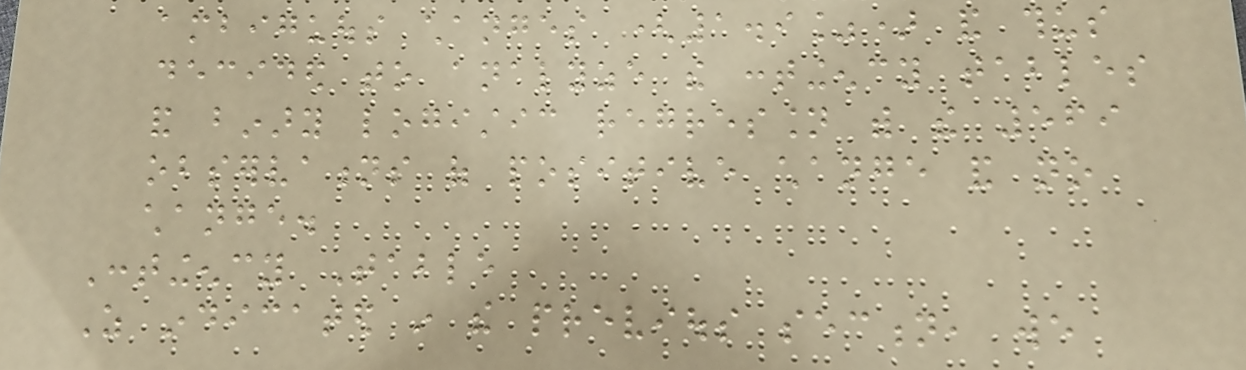ambiguous changes (1.9%) and thus
decided to analyze the contingency tables
and binary logistic regression with the 569
observations of positive change and no
change.
Contingency Table
As indicated in the previous section, we
